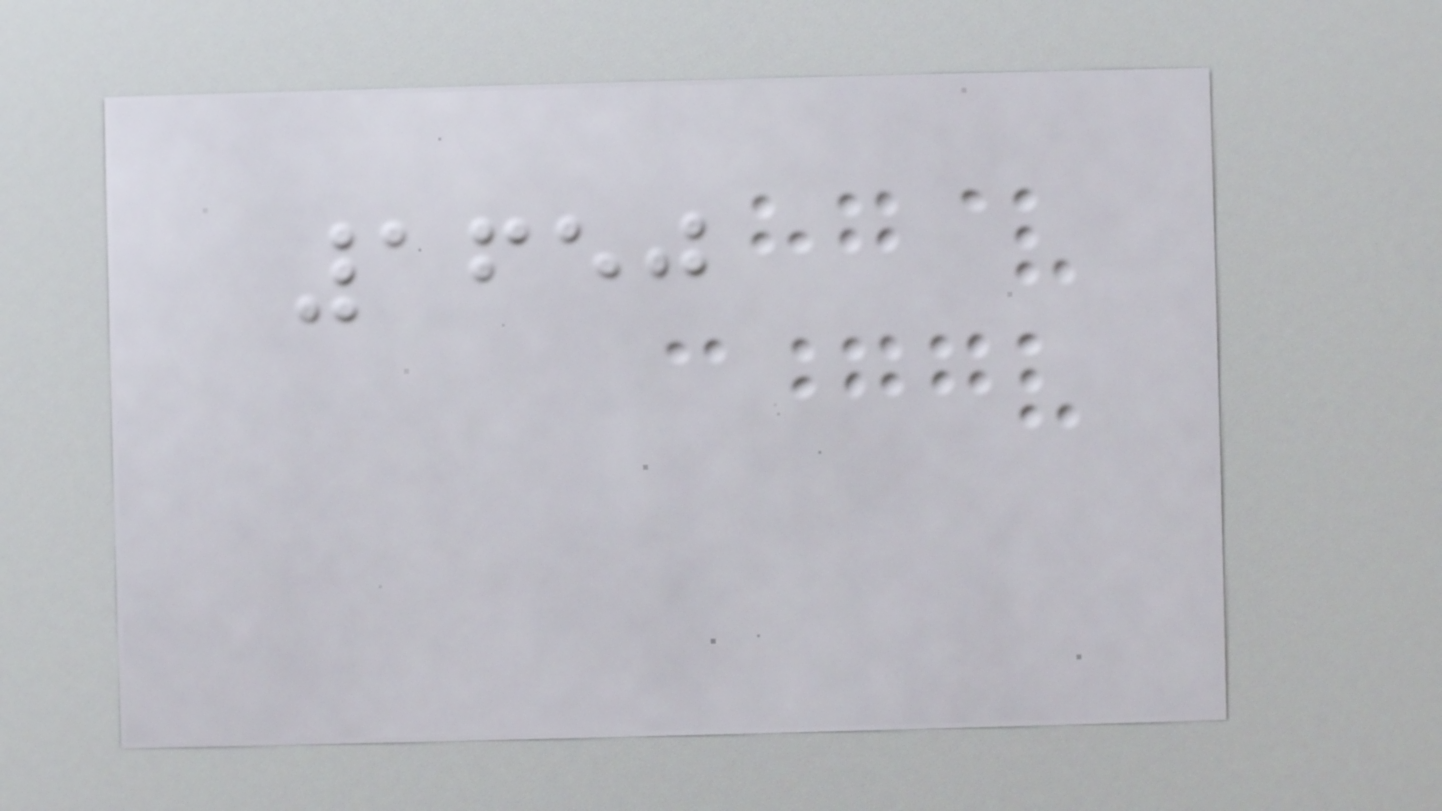1650
